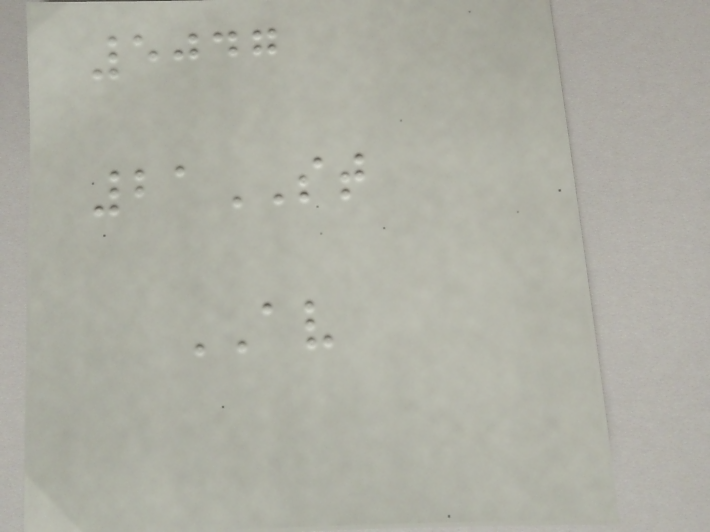5047
21ST
AV
